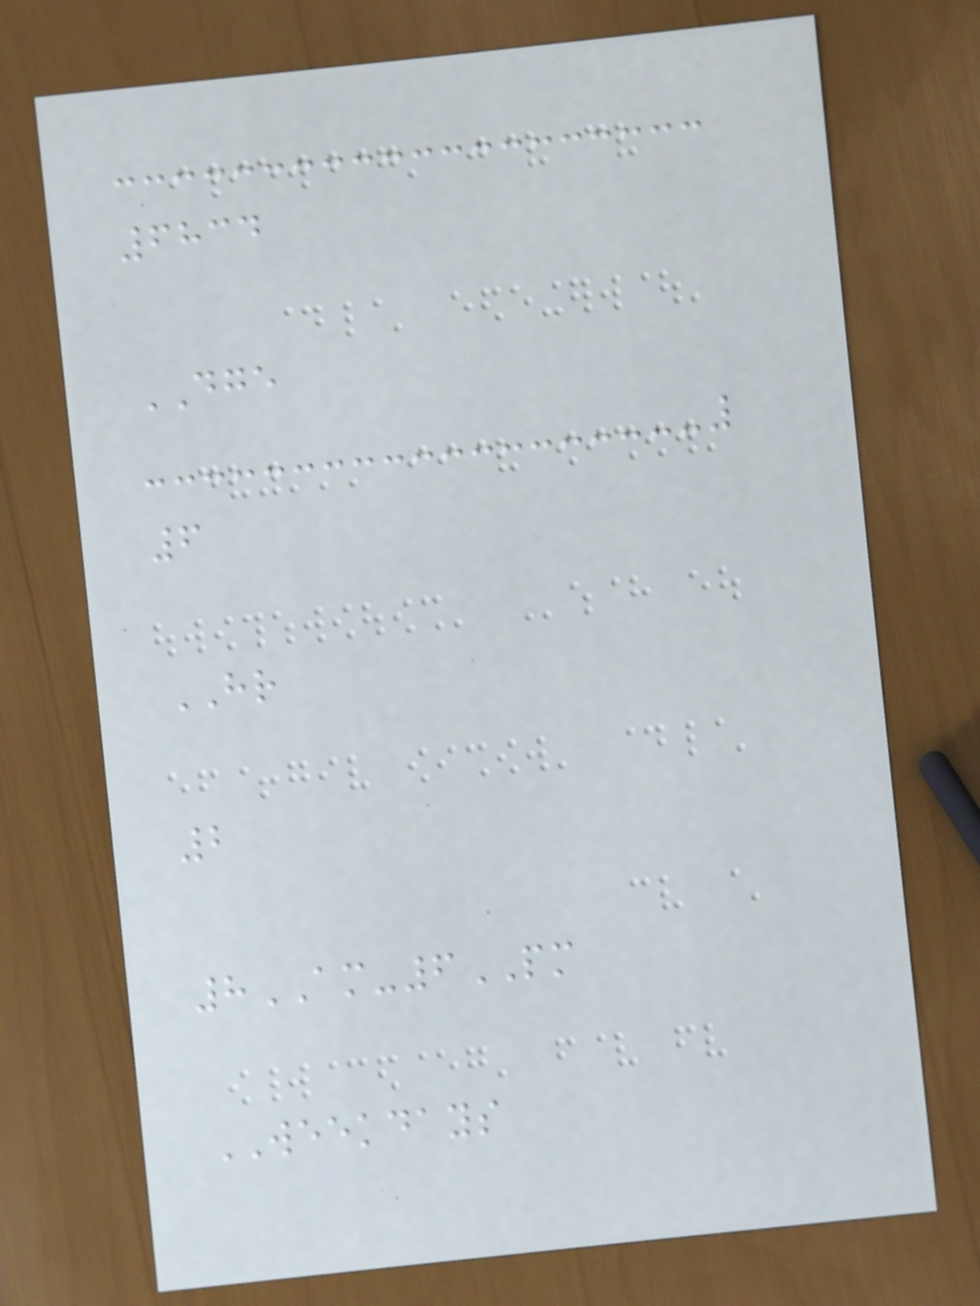6834
DGE
6
HR
2
8AM-6PM
WEEKDAYS
